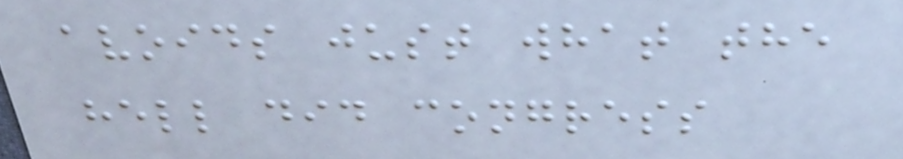avoids just what the
hell did congress
